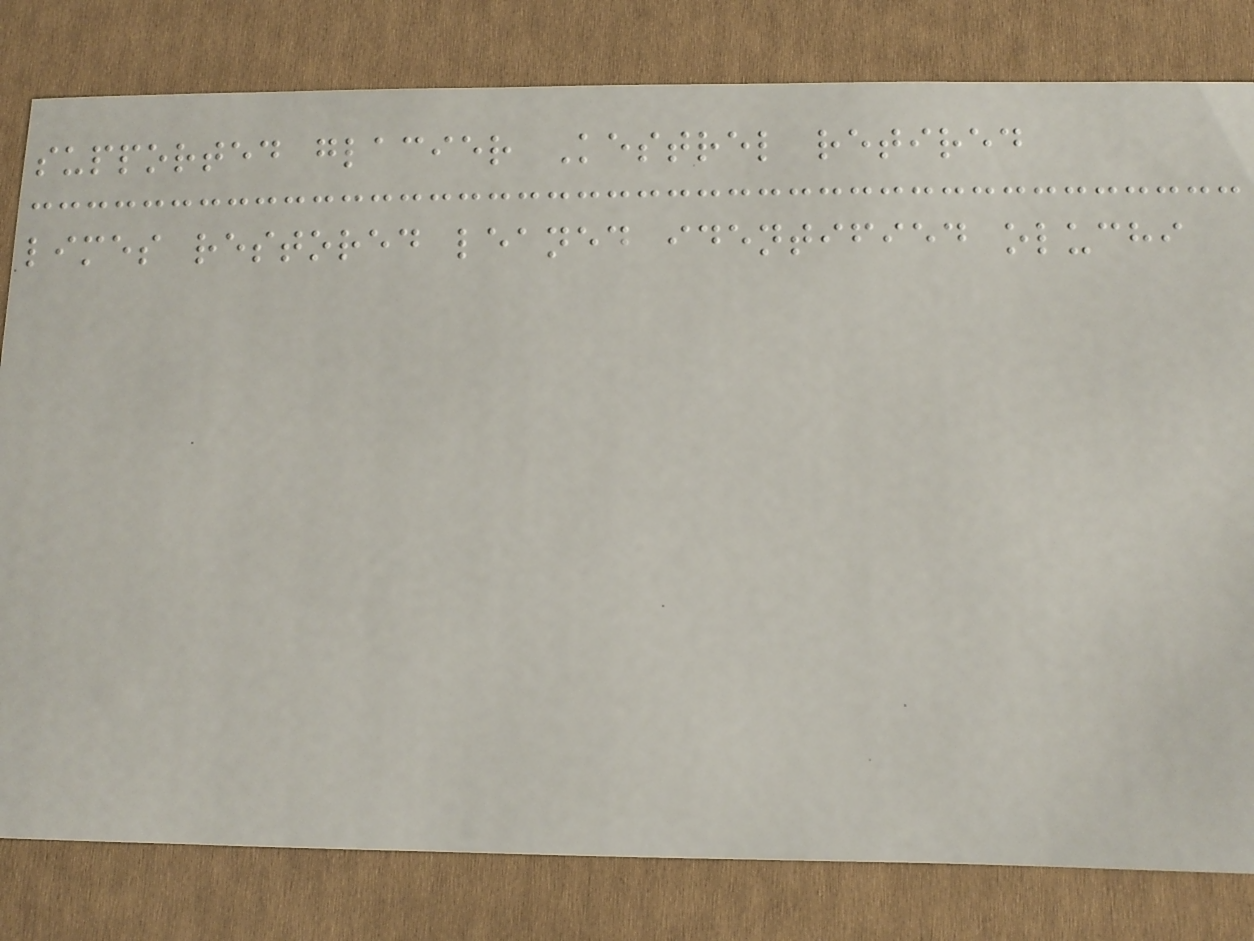supported glacier Kestrel retired
limes restored leaned identified oluchi
